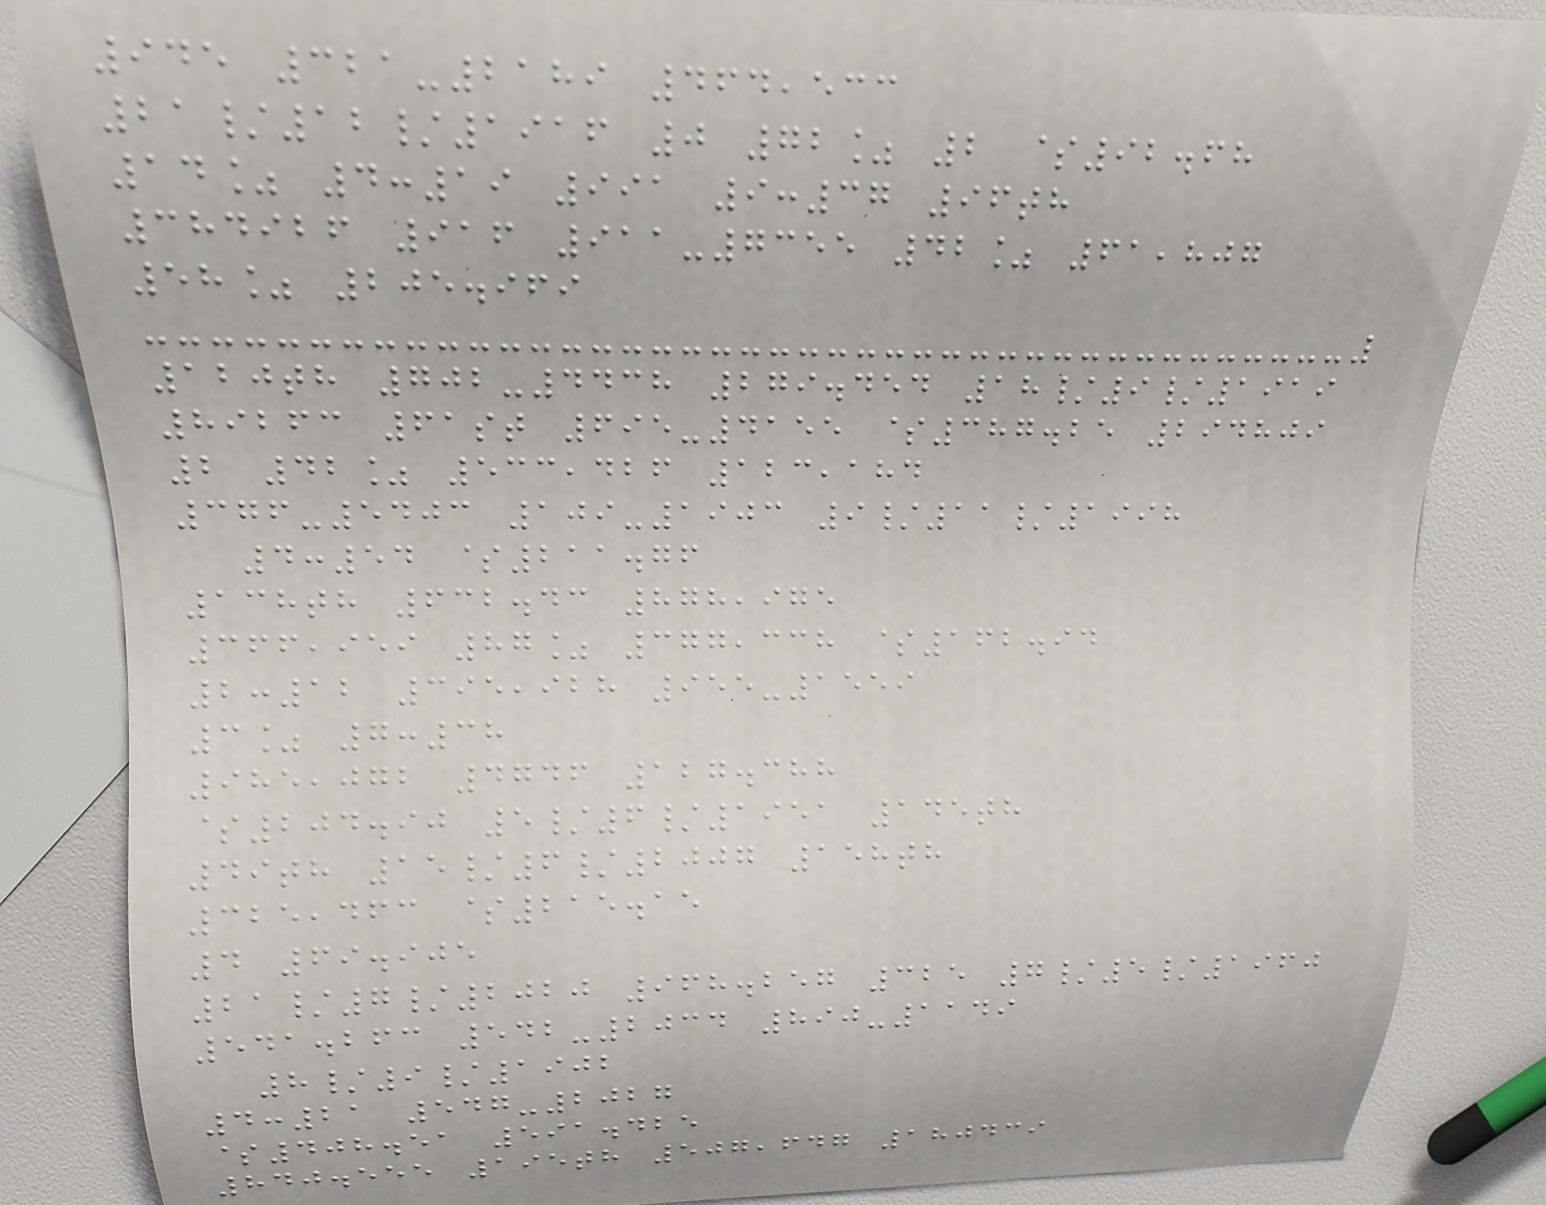945 321-2189 464,533
21/12/1916 0 72% 2 $92.68
14% 4:19 991 9:37 96th
384926 916 911-7355 42% 61,807
58% 205.969
120th 702-4438 279.454 18/9/1919
89263 61st 695-4155 $387.25 294809
2 42% 533,426 123,184
376-5403 109-1903 9/11/1998
4:54 $211.76
138th 632.43 878,975
366,959 87% 377,338 $162.94
2:12 395,928 955-1559
3% 7:38
985,072 4746 127.388
$204.90 5/6/1951 145th
49th 15/6/2007 158th
325,463 $215.15
4 69.905
21/7/2020 968.257 325 7/5/1960
541.263 542-2034 890-1149
8/9/1902
4:21 547-2027
$408.51 591.425
840.555 195th 507,647 180439
